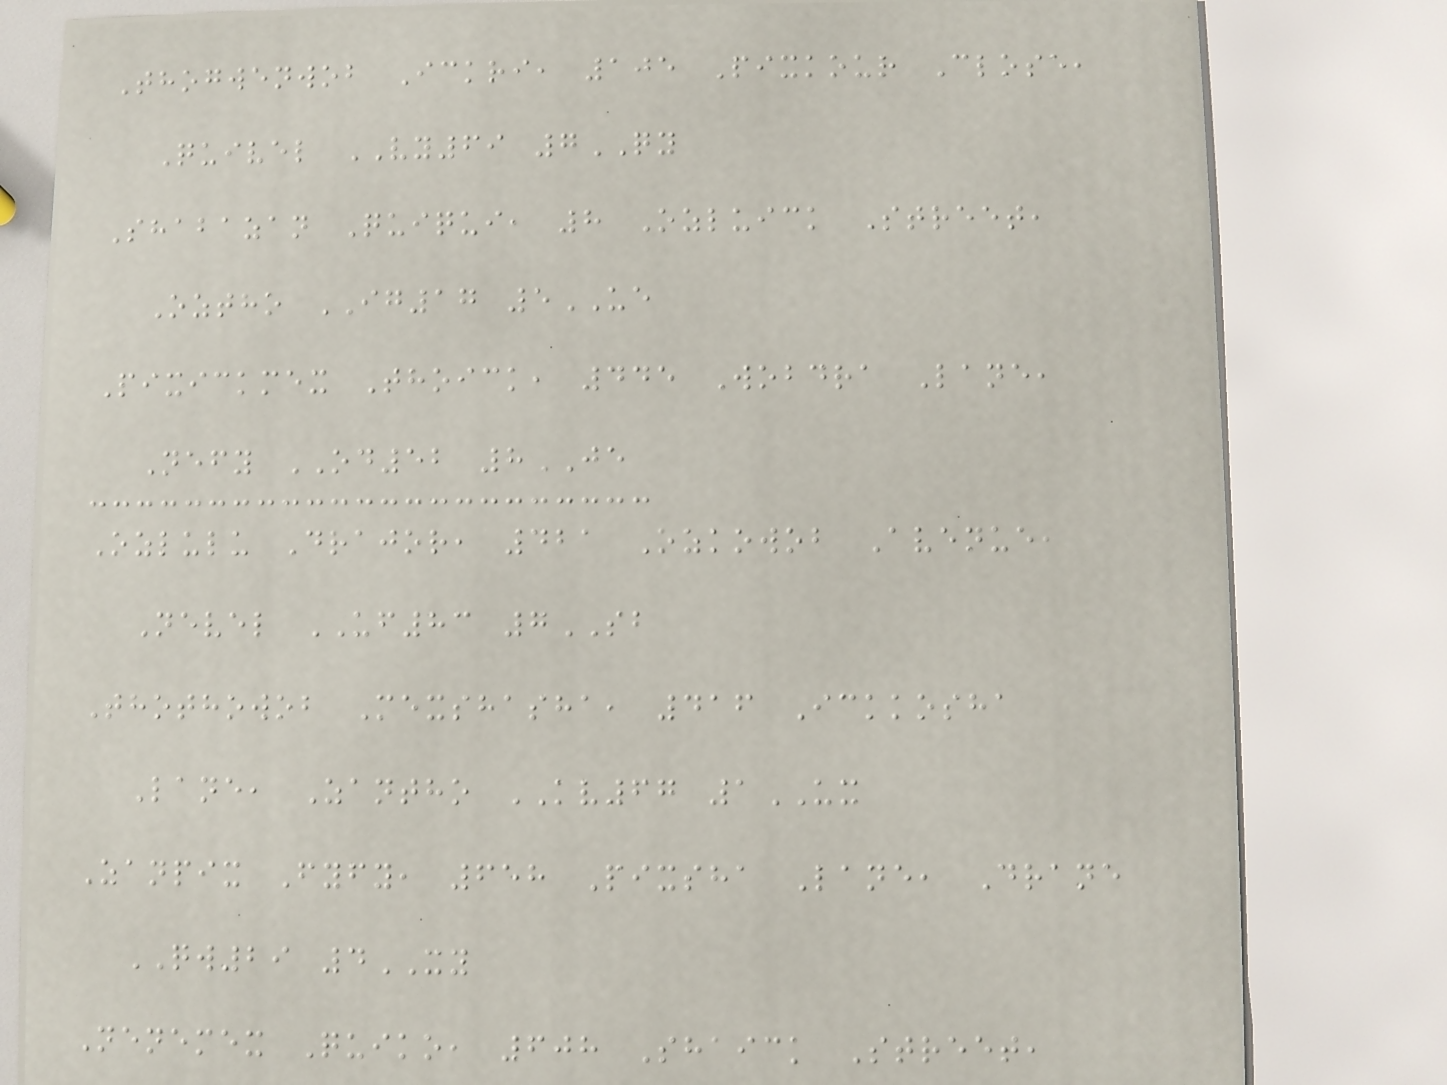Thogwenwob Ickri, 105 Pixkour Close,
Quivel VY69 7QY
Shabazan Quiqui, 8 Ozluick Street,
Oztho IG17 5UE
Pixickmex Thoick, 445 Wobdra Lane,
Nefy OD52 8JE
Ozlulu Drajor, 421 Ozkowob Avenue,
Nevel UF83 7SB
Thothowob Mexshasha, 416 Ickkosha
Lane, Zantho KV67 1UX
Zanpix Fyfy, 658 Pixsha Lane, Drane
QW29 4XY
Nenemex Quiko, 608 Shaick Street,
